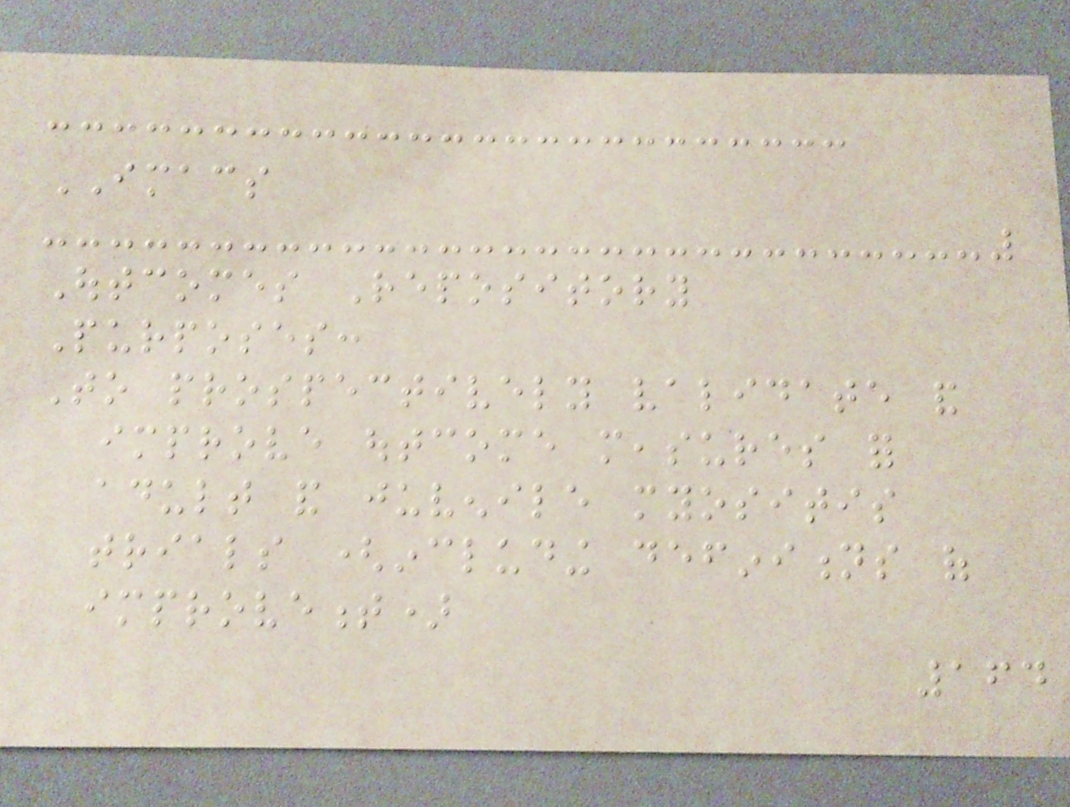IMACS
Outcomes Repository
Purposes:
To prospectively validate and
improve outcome measures for
adult and juvenile myositis
trials (including definitions of
improvement)
164
